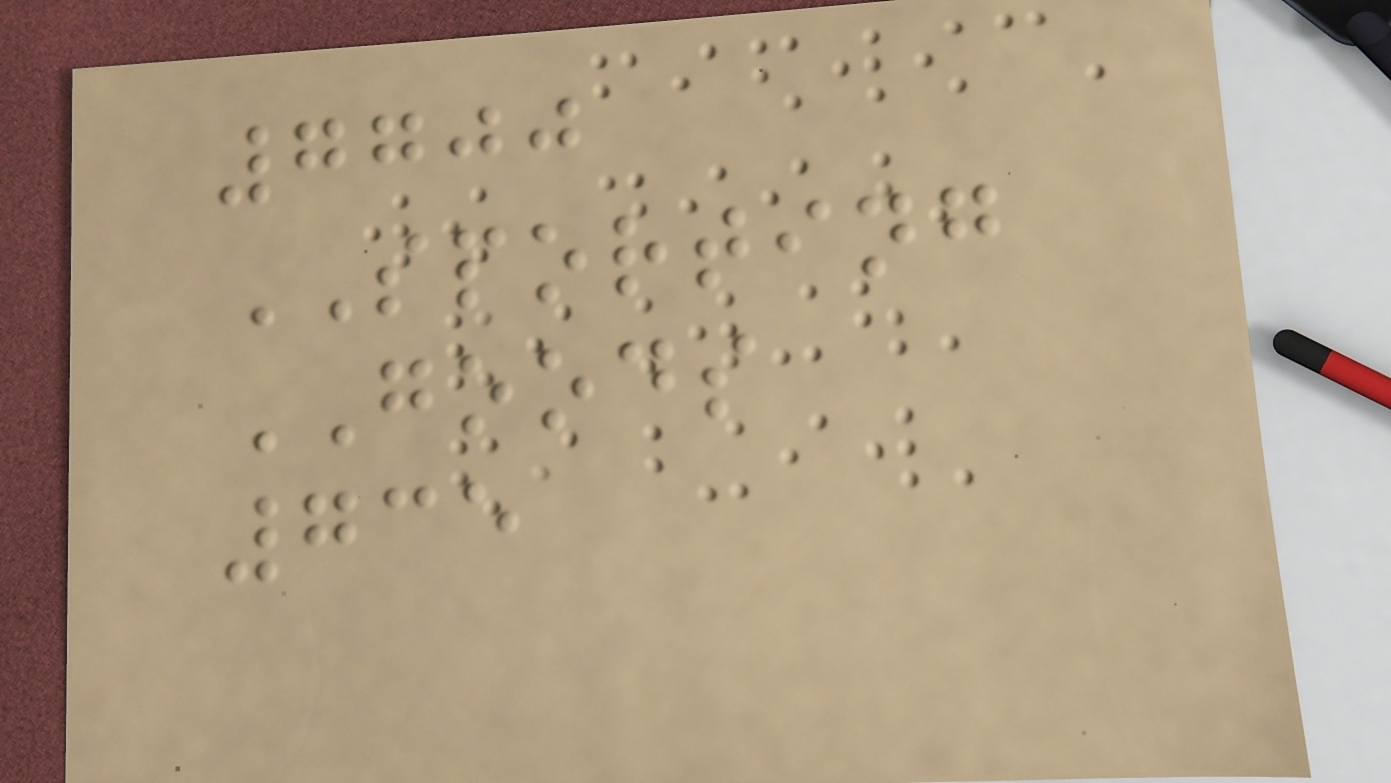7700
SPORTING
GOODS
735
